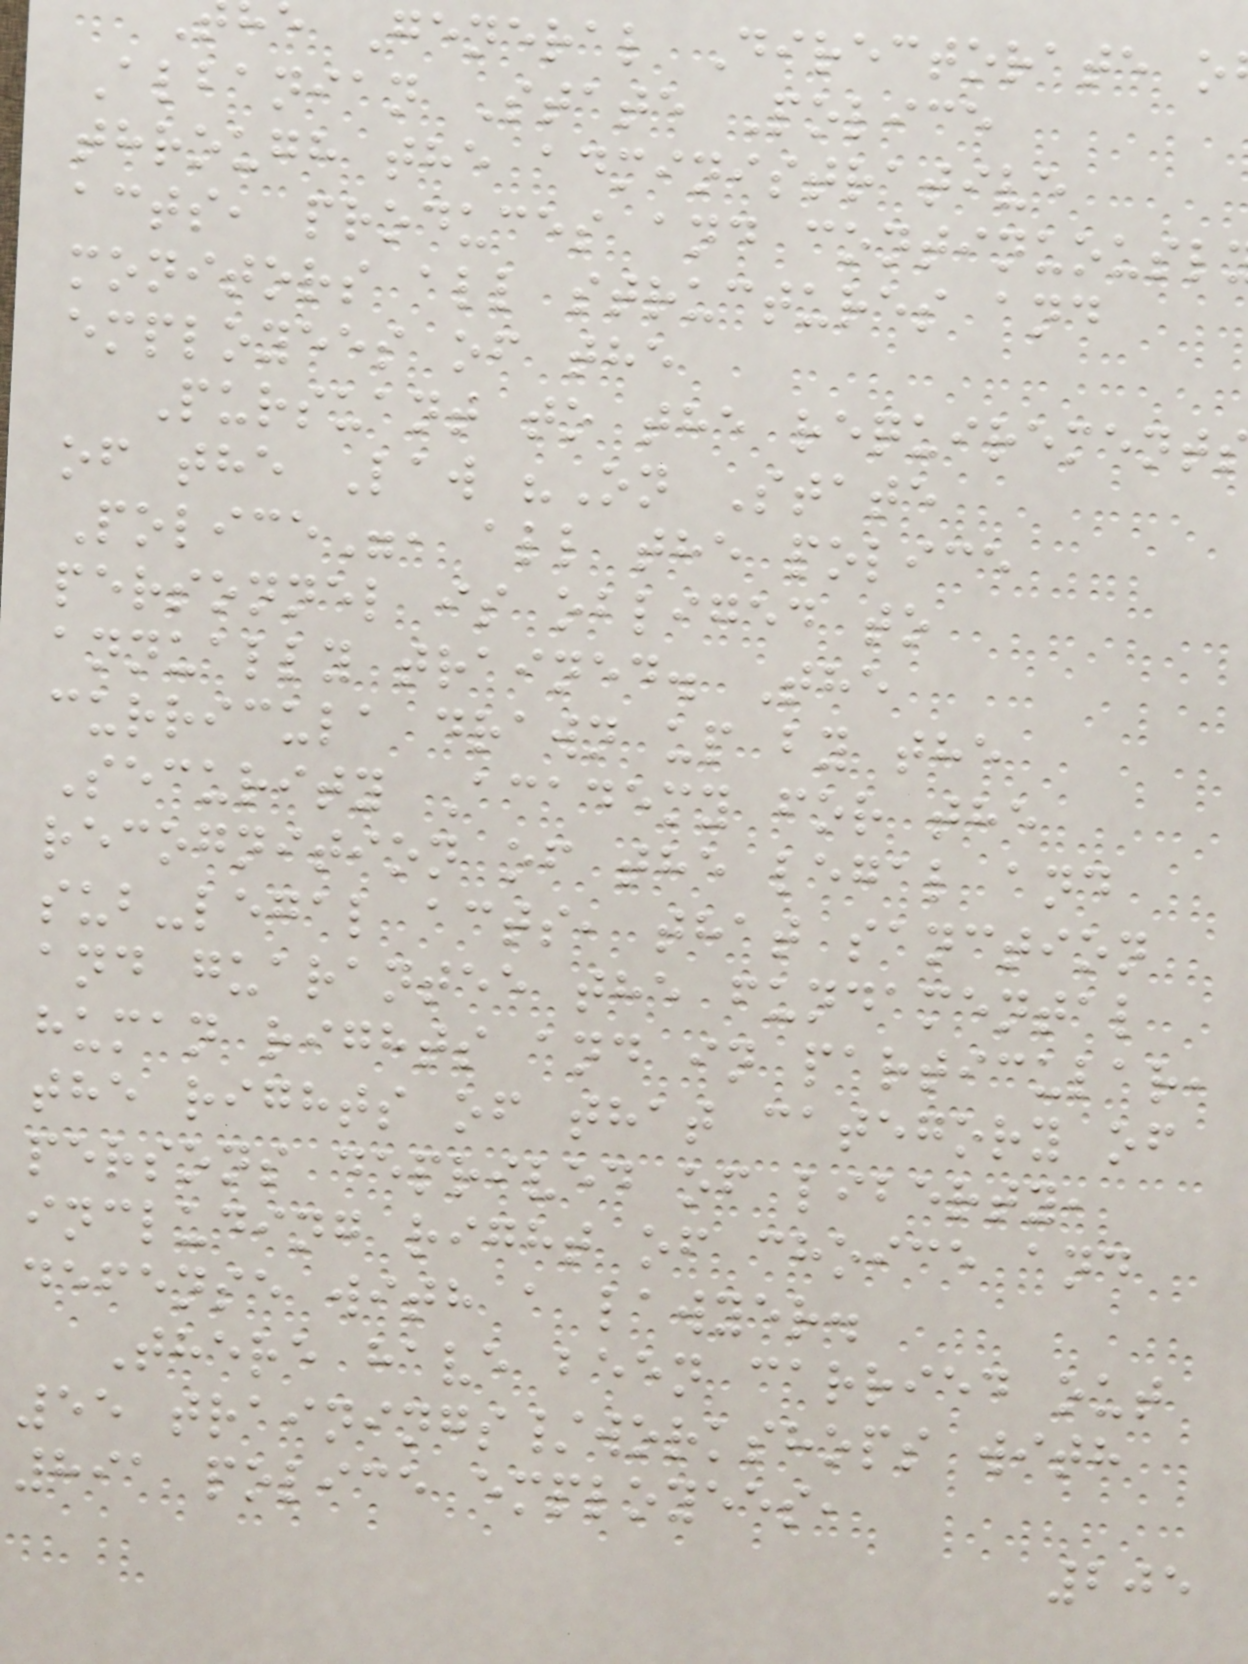e General Directorate o
Albanian State Police
through the administrative
acts, produces and continuousl
monitors all structures and
employees of the
Pursuant to the requirement
of the Law "On State
Police", all the police
personnel is obliged to
annually trained. The
curricula drawn up by the
Security Academy for the
recognition of the legal and
sub-legal acts, that sanction
and guarantee the fundamental
human rights and in particular,
the rights of that category of
persons deprived of liberty,
including right of choice and
defense with a lawyer.
There have been carried out
55 trainings/workshops with
891 police employees,
205
